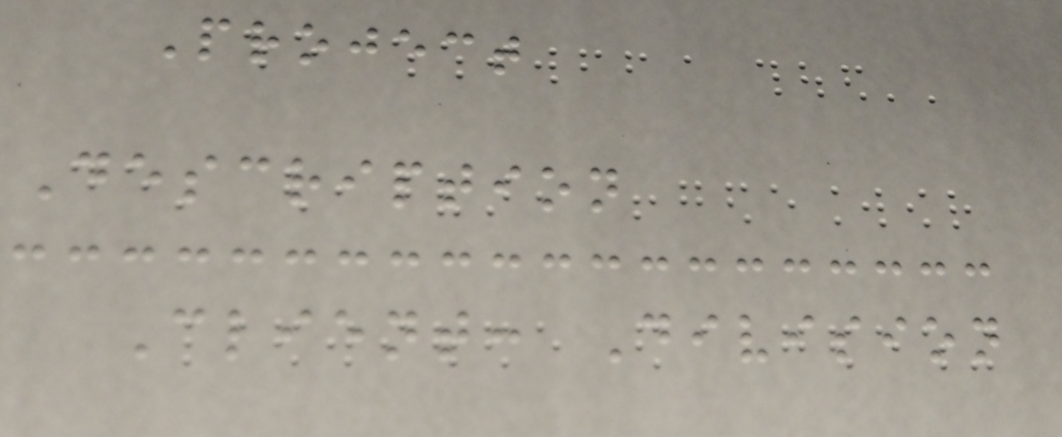Project
Description
Client: Division
